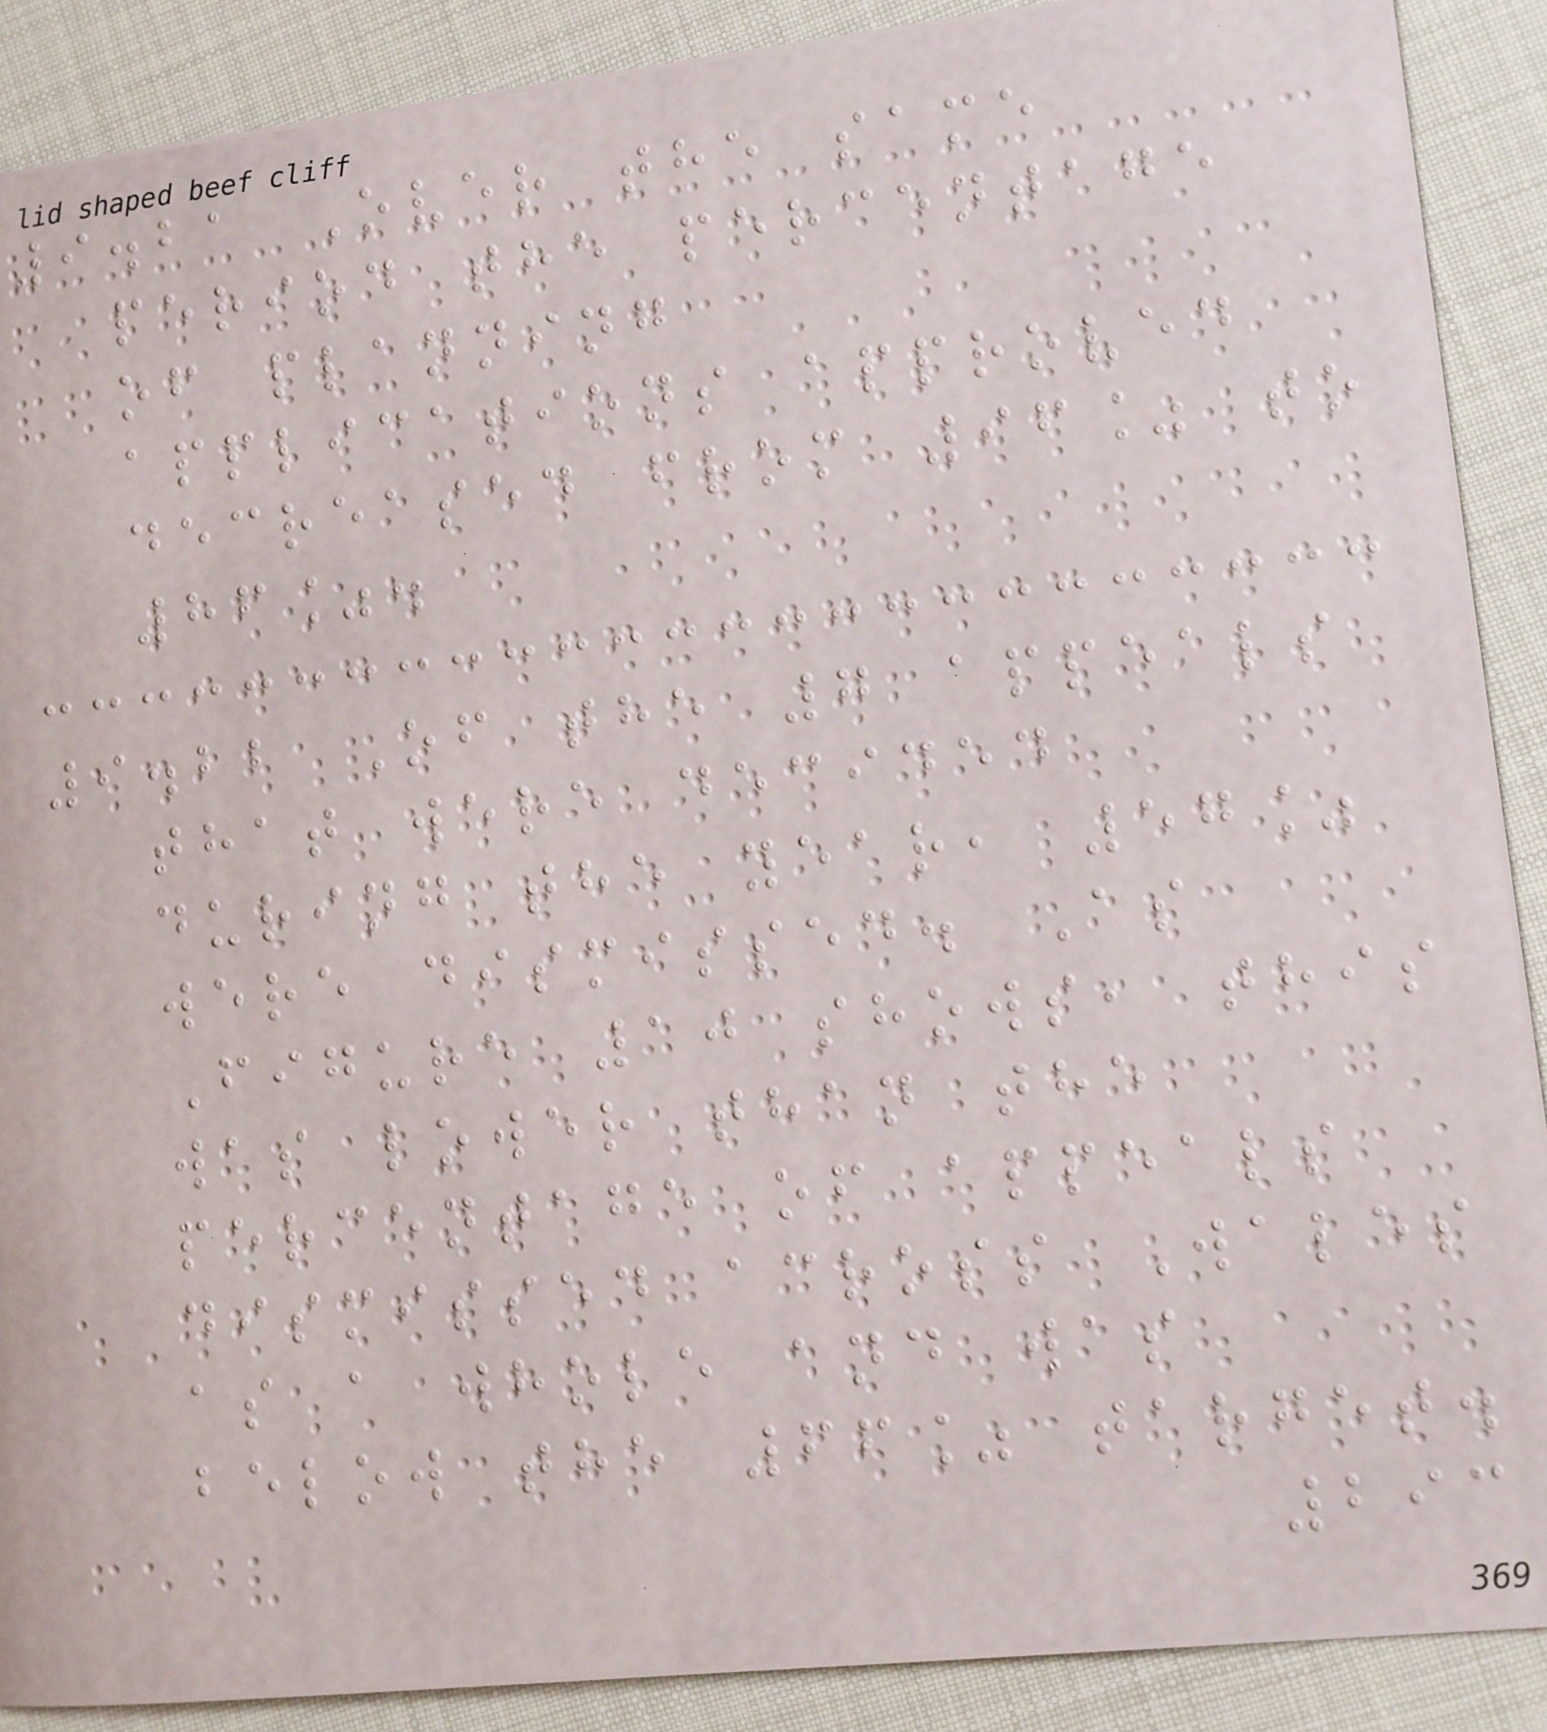9.21 Over the same
period the percentage
of planning
applications approved
decreased from 96% to
86%.
9.22 Of the 7 appeals
that were decided
during the year, 57%
were dismissed. As
Figure 10 shows, this
was lower than the
percentage of appeals
dismissed across Wales
as a whole and was
below the 66% target.
293
